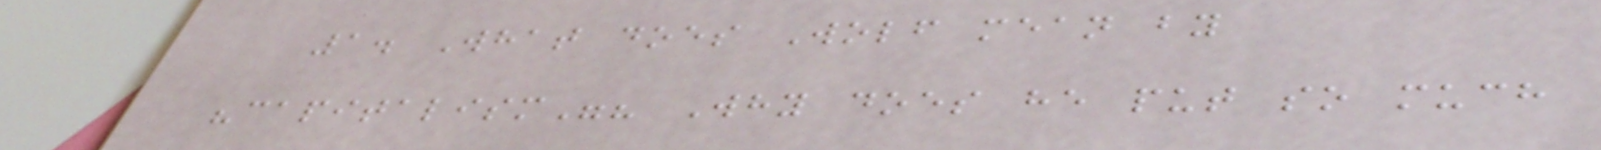1. What does Wolf mean by
"capitalism"? Why does he put so much
